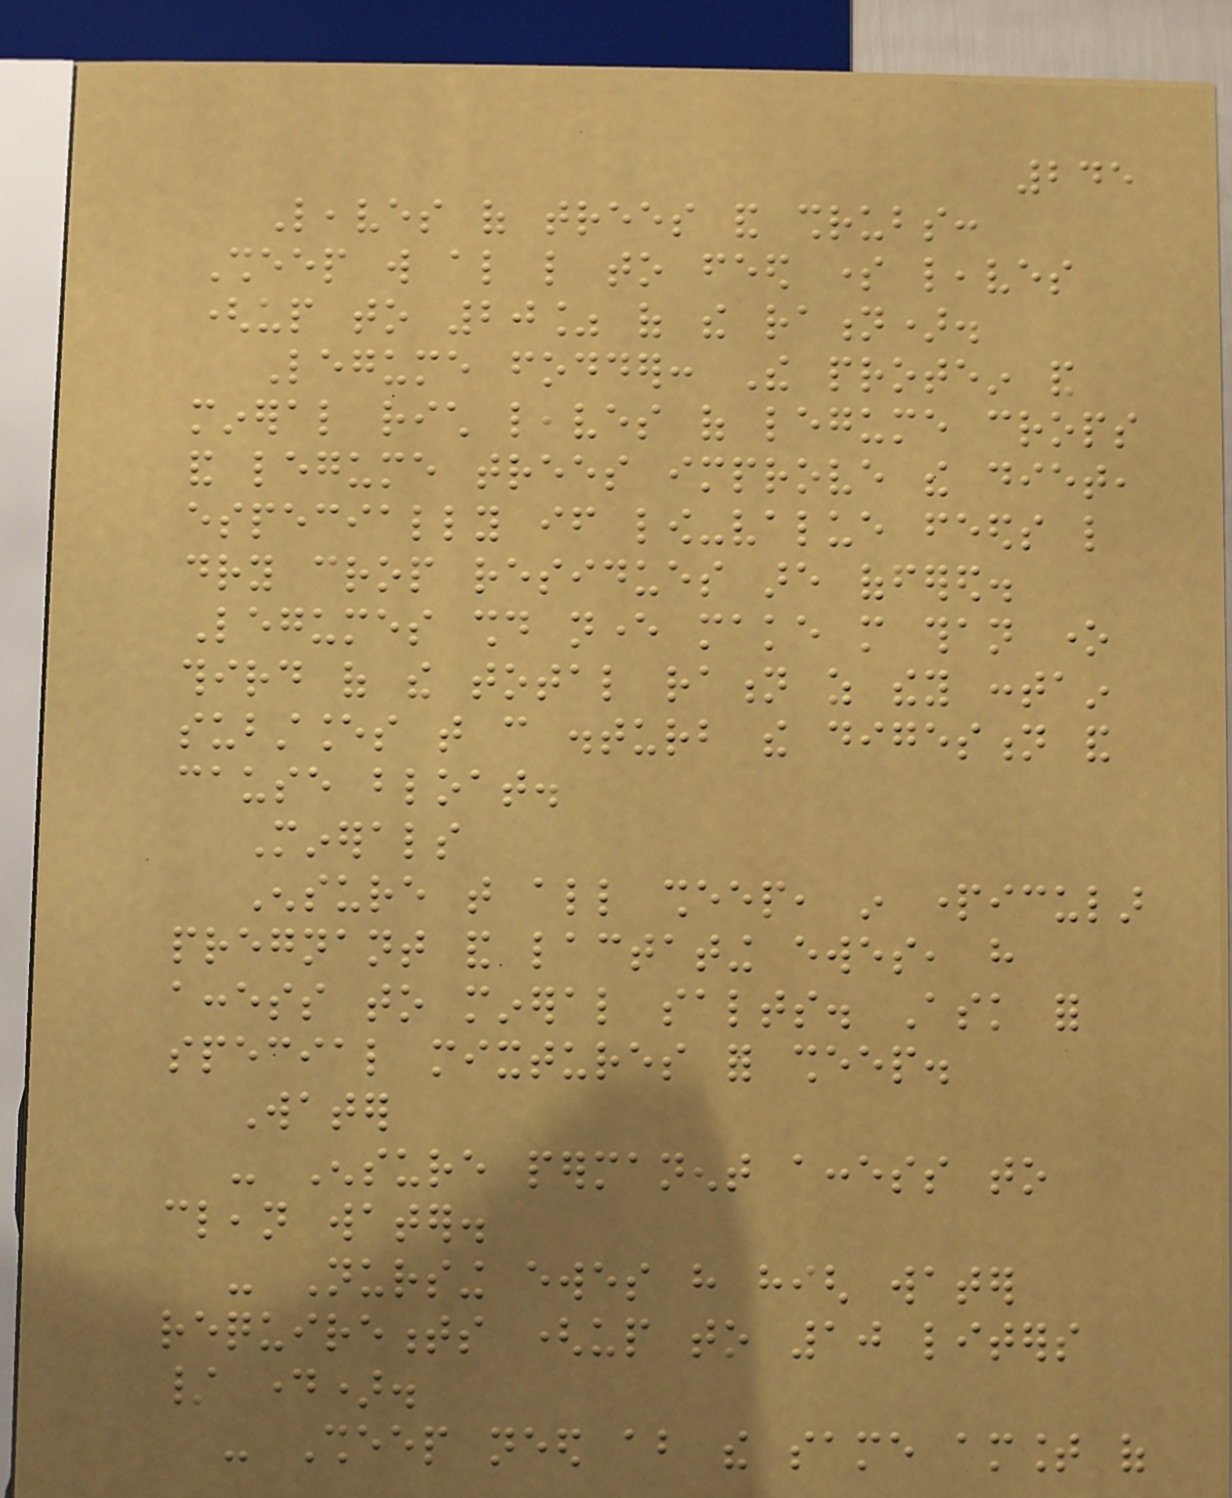245
Leaves of trees and shrubs:
Sheep will also like to feed some leaves
(up to 20% of the ration).
Legume fodder: The protein and
mineral rich leaves of legume crops
and legume trees improve the diet,
especially if low-value feeds like
dry crop residues are offered.
Legumes should never make more than one
third of the total ration as they contain
substances that can disturb the digestion and
cause bloat.
Minerals
Ensure that all sheep, in particular
pregnant and lactating ewes, have
access to mineral salts. Ask for
special mixtures for sheep.
Water
- Ensure permanent access to
clean water.
- Nursing ewes have high water
requirements (up to 10 liters
/ day).
- Sheep need about the same amount of
